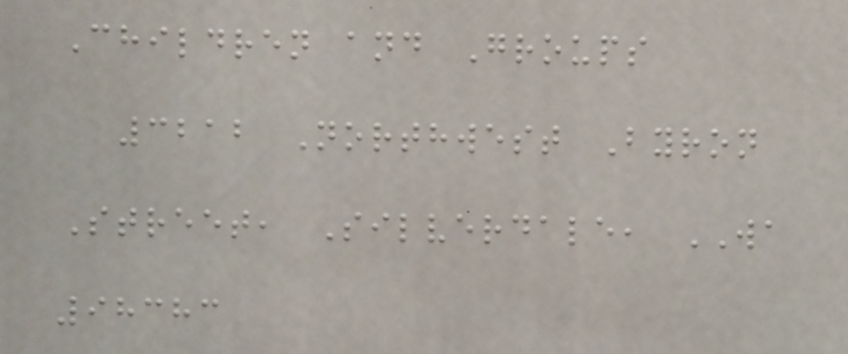Children and Groups
3212 Northwest Byron
Street, Silverdale, WA
98383
